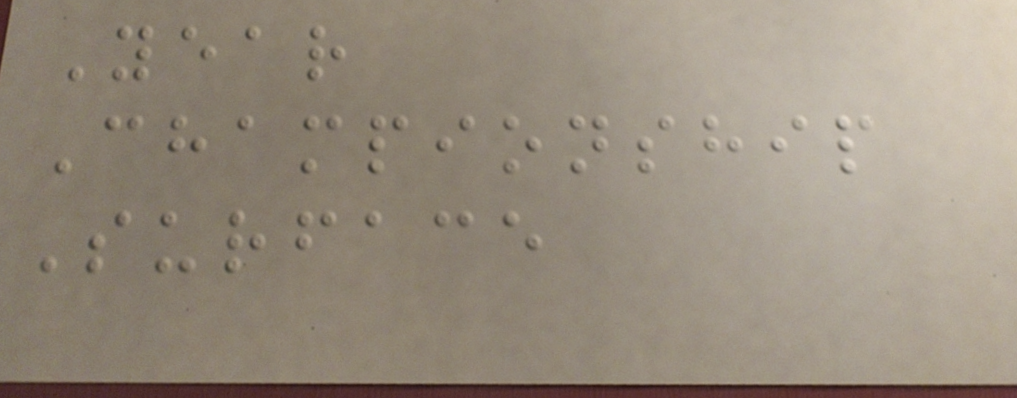Year
Championship
Surface
